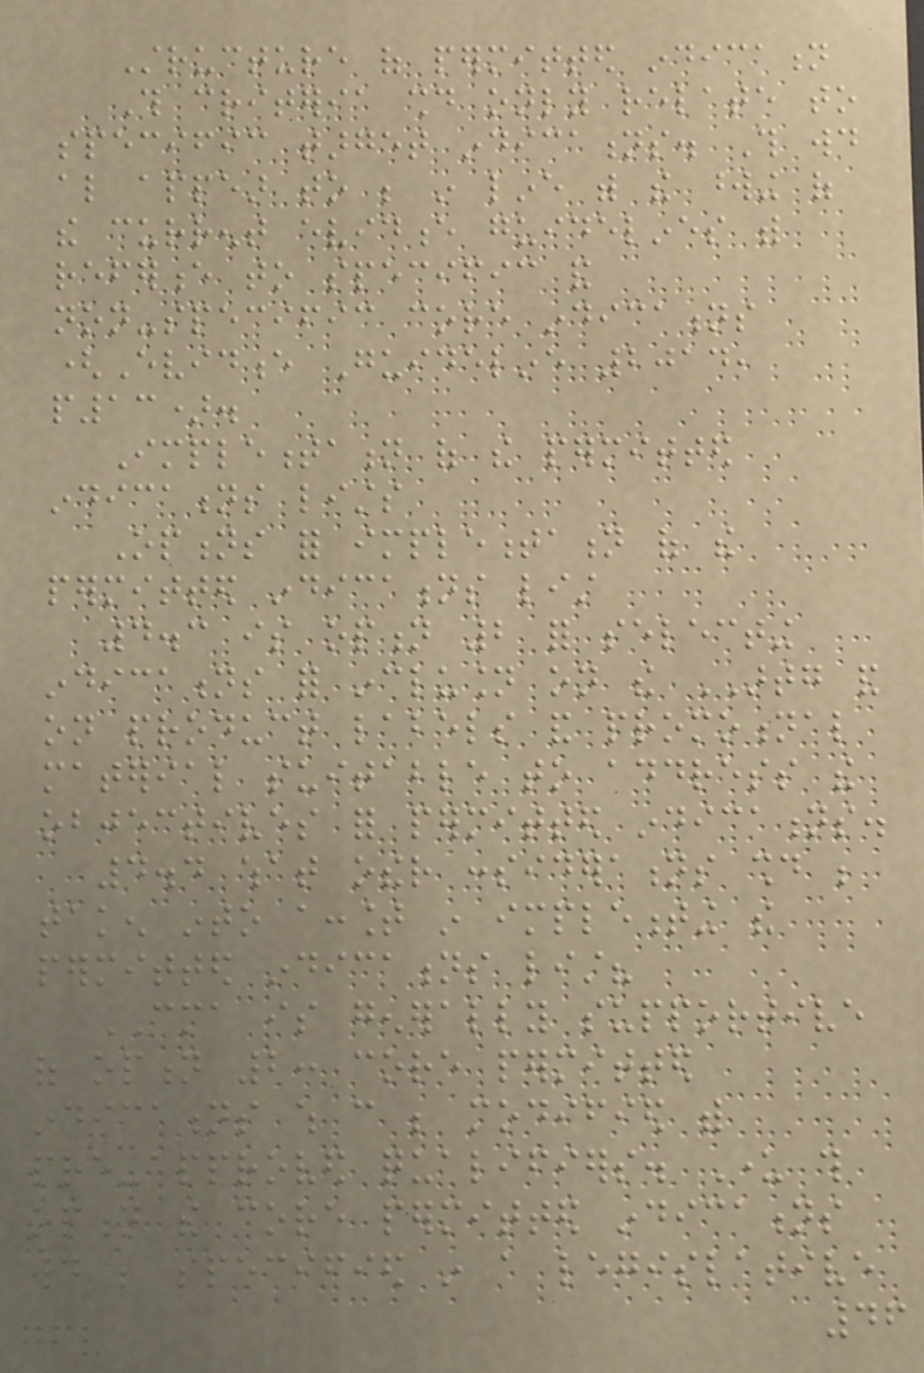Structure of permitted indication
This criteria should only relate to
specific target indications. This would
also appear to be in line with the wording of
the current evidence guidelines with
reference to specific and
non-specific core indications
(Evidence Guideline 2014,
p13).
Implementation of the permitted
indications lists
Options for implementation of the
permitted indications list
4.3 is option 2 for selecting
indications for inclusion on the ARTG and
on product labels and promotional
material suitable to address the
objectives for permitted indications.
4.4 what other considerations should be
taken into account in implementing the
permitted indications list?
CMA is generally supportive
of option 2: core permitted
indications which can be modified with
pre-approved qualifiers. Under this
option the core permitted indications
would be specified in a legislative
46
